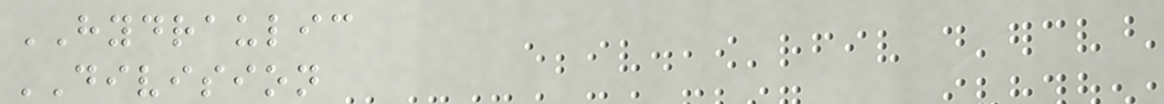HYDRAULIC
DIVISION
